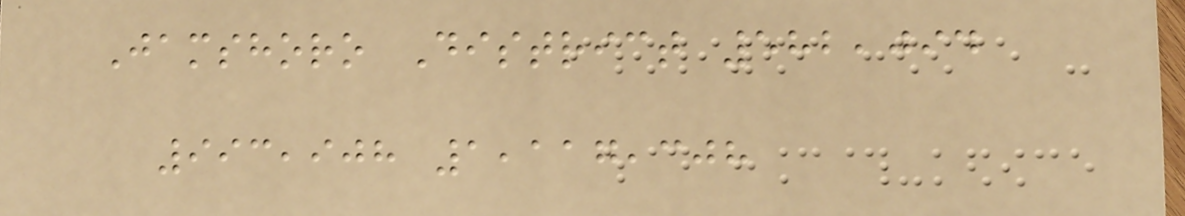Jamshoro District 582,094
993,908 1,117,308
